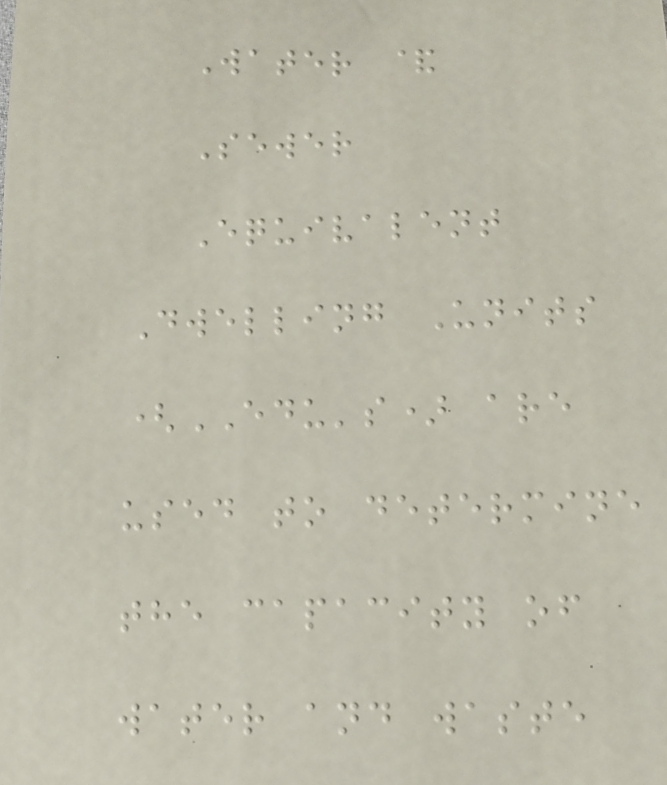Water &
Sewer
Equivalent
Dwelling Units
(EDU's) are
used to determine
the capacity of
water and waste
